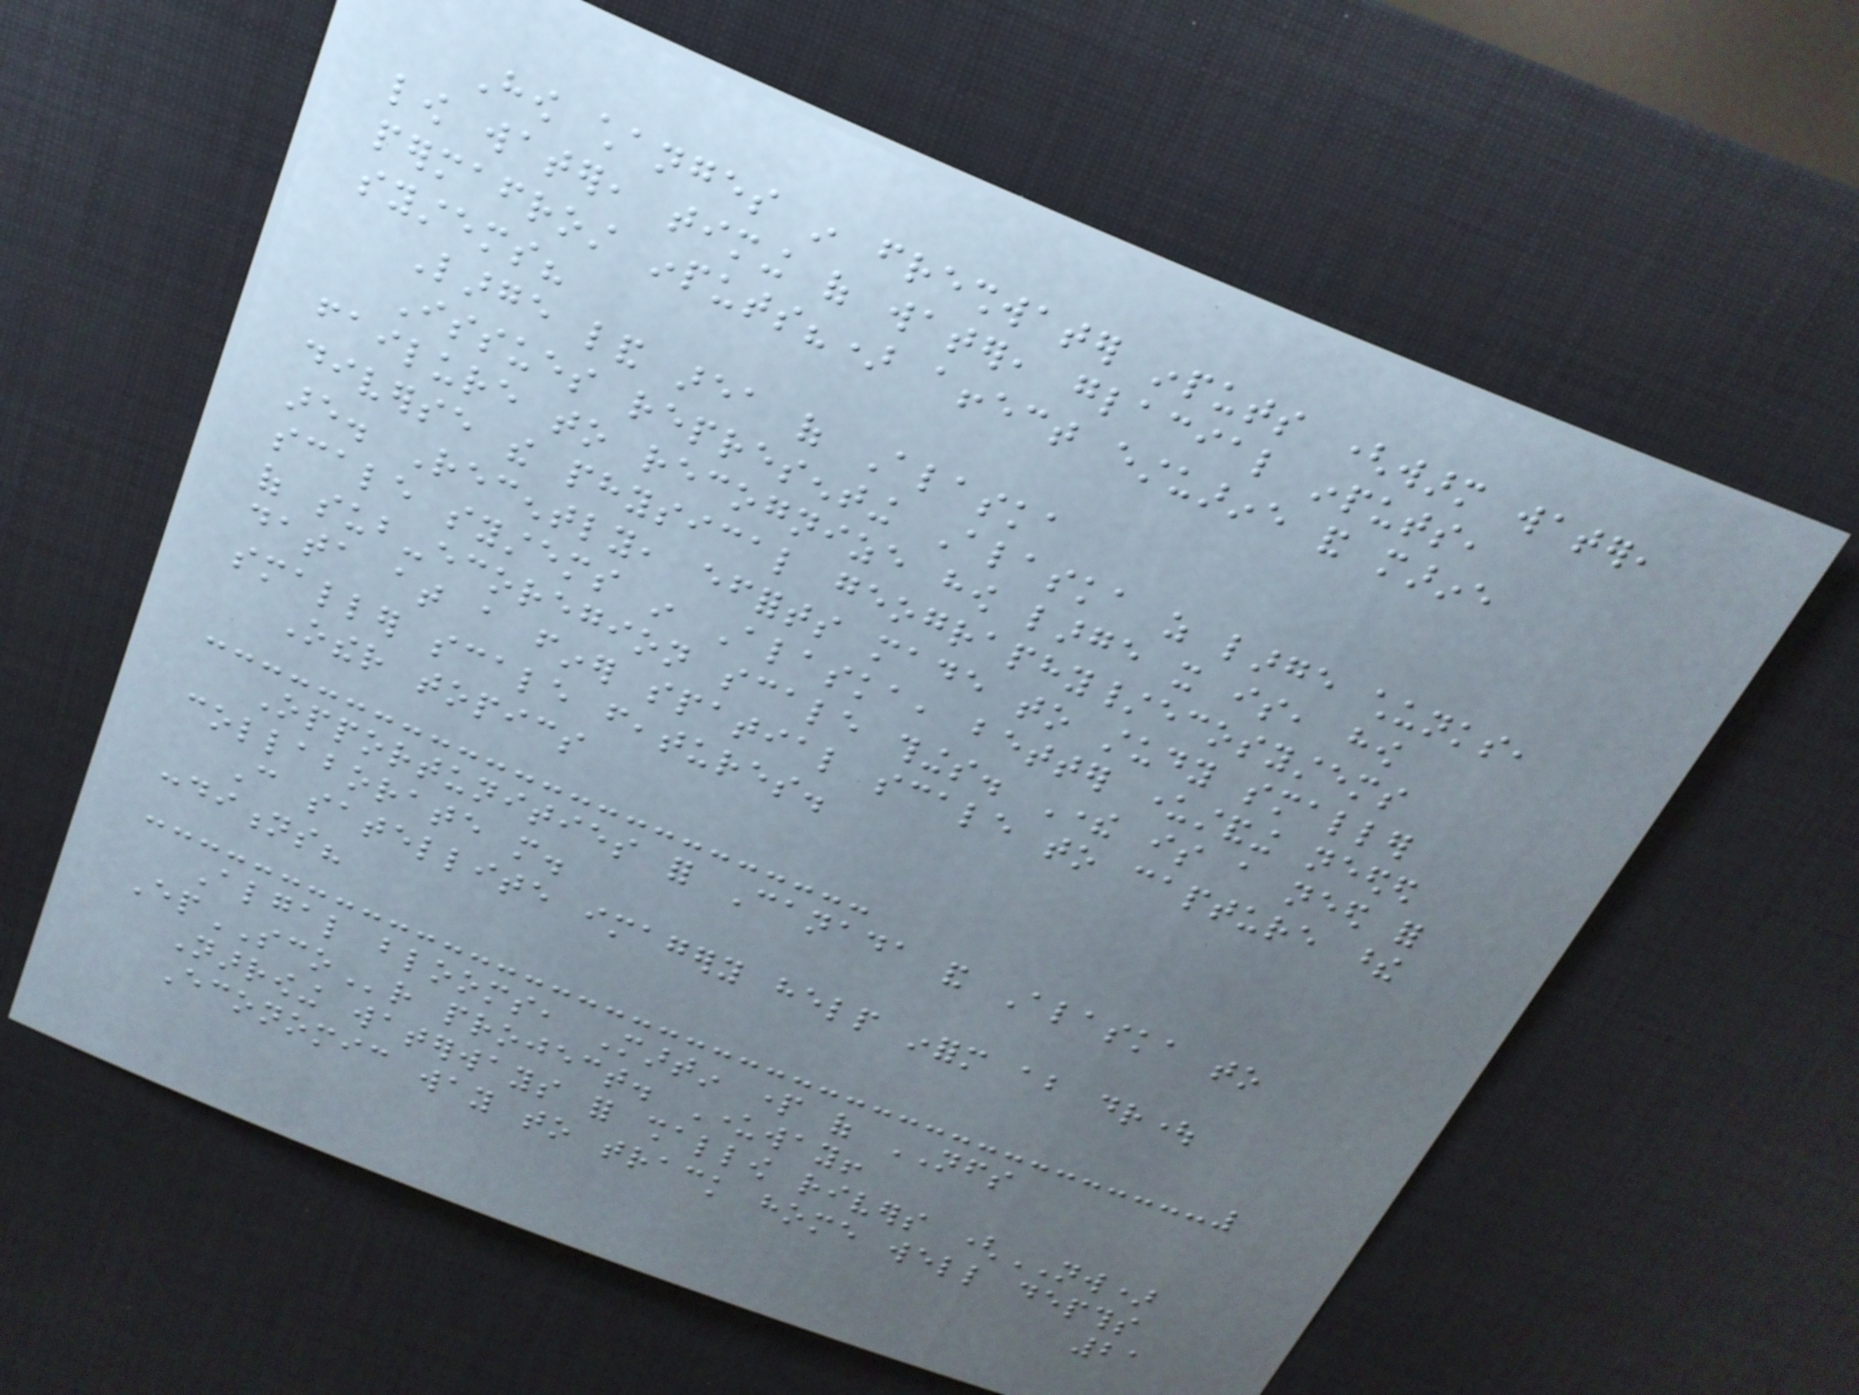How changes in freshwater inputs (warm water,
low water, timing of water, glacial inputs,
permafrost inputs?) affect estuarine and marine
systems?
Large land area of Alaska
Issues representing Alaska as large chunks,
failure to recognize how large it is, how
diverse the physical geography/ecosystems
are. Recently, efforts made to study smaller
scale systems in Alaska, better understanding needed
of sub-ecoregion scale things. There is a need for
data at a finer spatial scale to capture these
smaller scale features.
Other topics
Opportunities for Canada and Alaska to
collaborate more.
Can satellite imagery help inform about drought
conditions?
Algal blooms, Martin part of NFS
EpSCOr project. Underway!
Narrowing waterways for shallow rivers (NW)
Economic way to track home well depths
21
